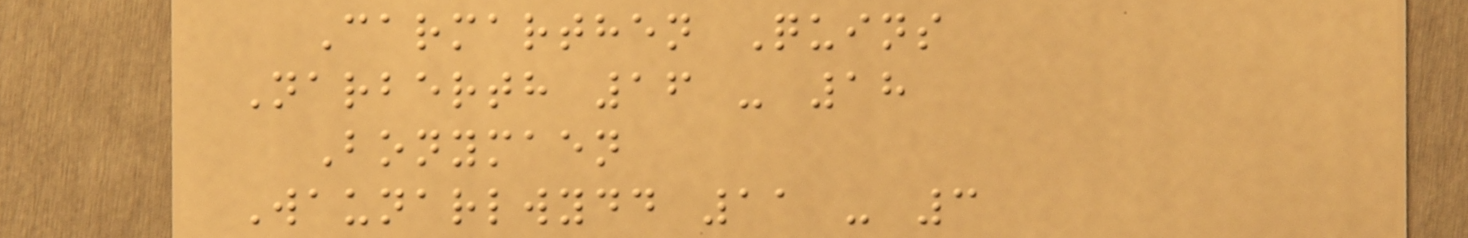Carmarthen Quins
Narberth 16 - 18
Bonymaen
Waunarlwydd 11 - 3
